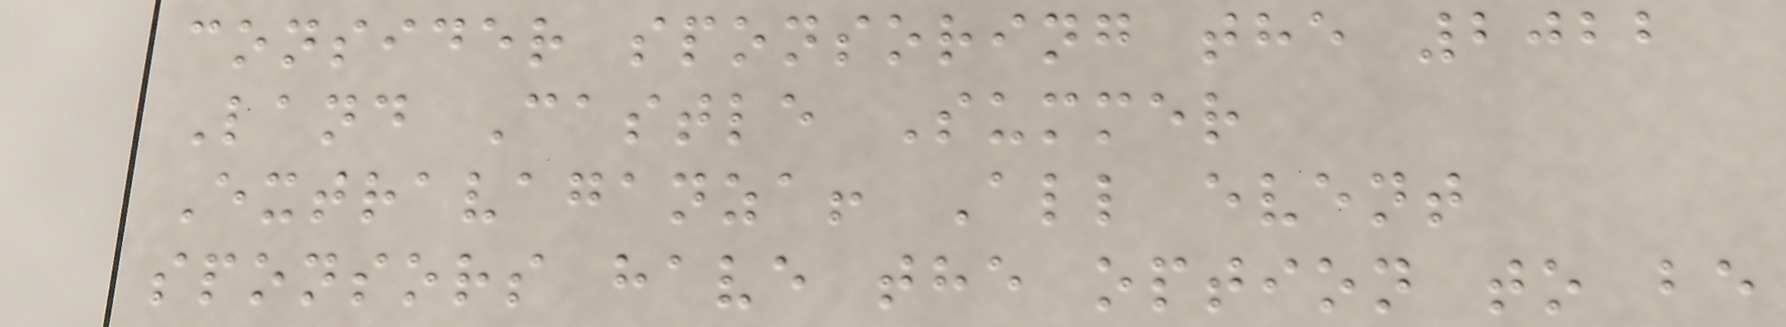consider sponsoring the 2022
Land Castle Summer
Extravaganza! All event
sponsors have the option to be
